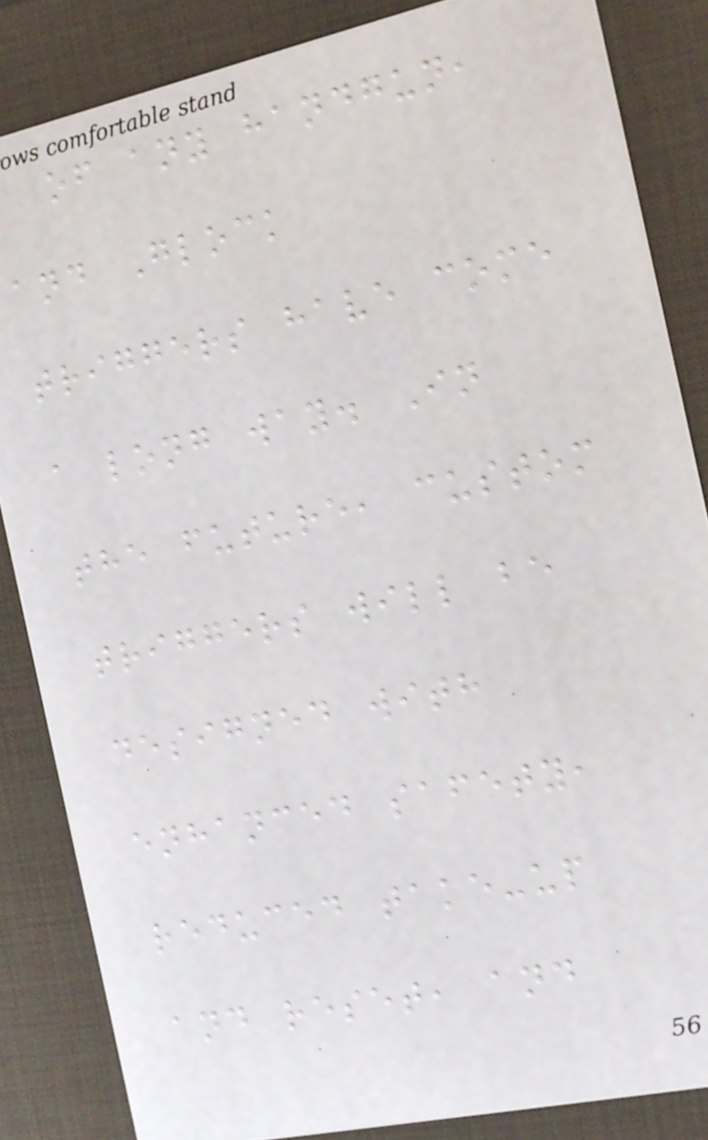of any handgun,
and Glock
triggers have come
a long way. In
the future, custom
triggers will be
designed with
enhanced safety,
reduced take-up
and reset, and
